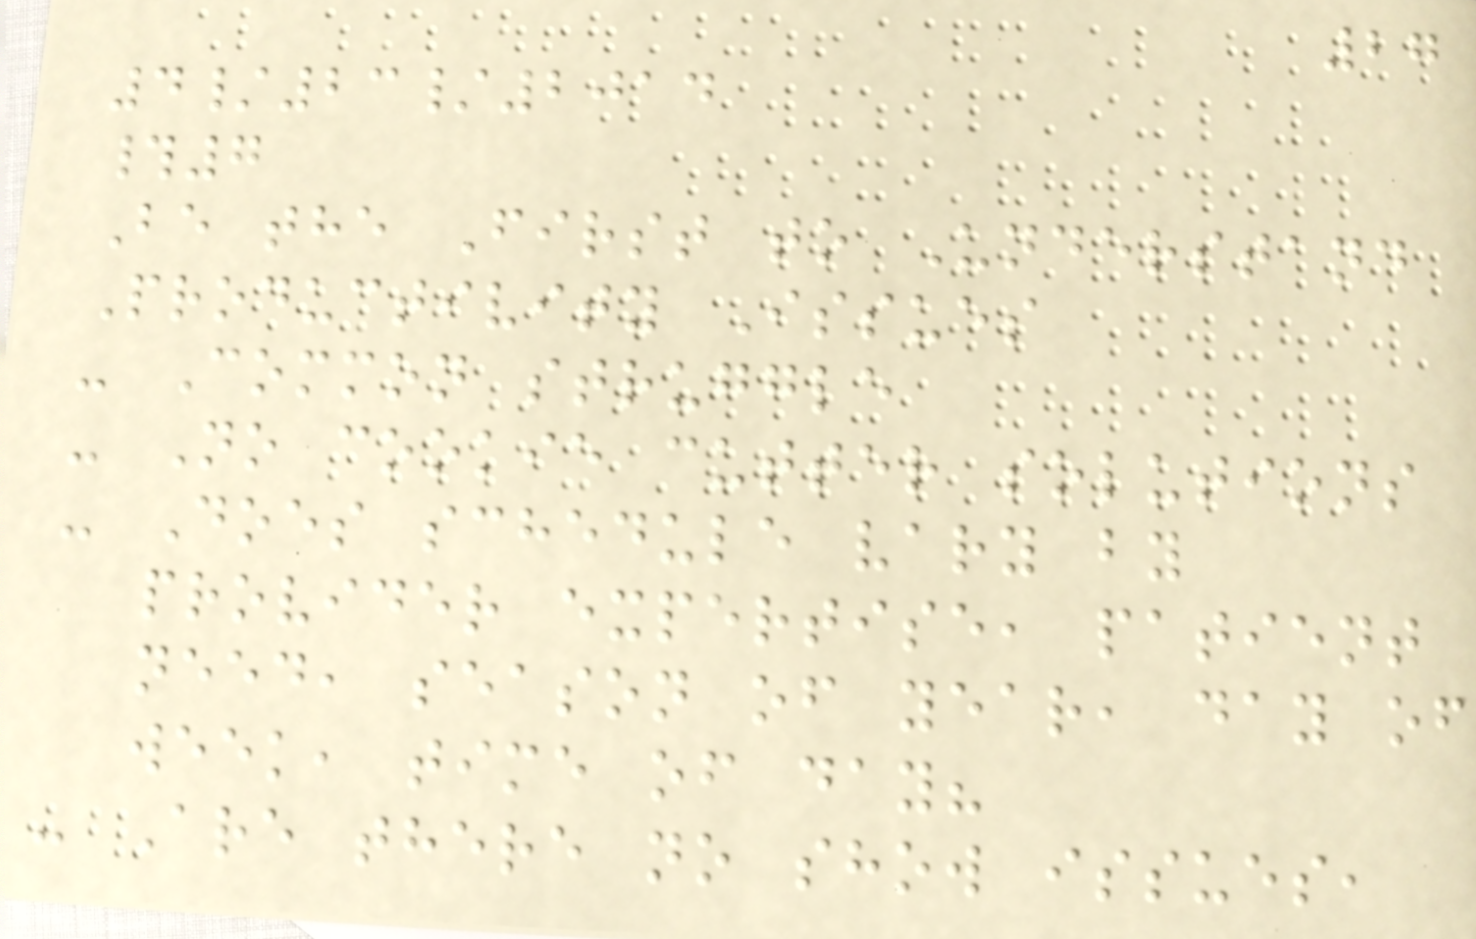27
4/23/2014
#7
Be the First to Understand
Productivity Issues
- Common struggle
- No cookie cutter solutions
- Does schedule vary by
provider expertise, patient
need, season of year, day of
week, time of day?
- Are there no show issues,
